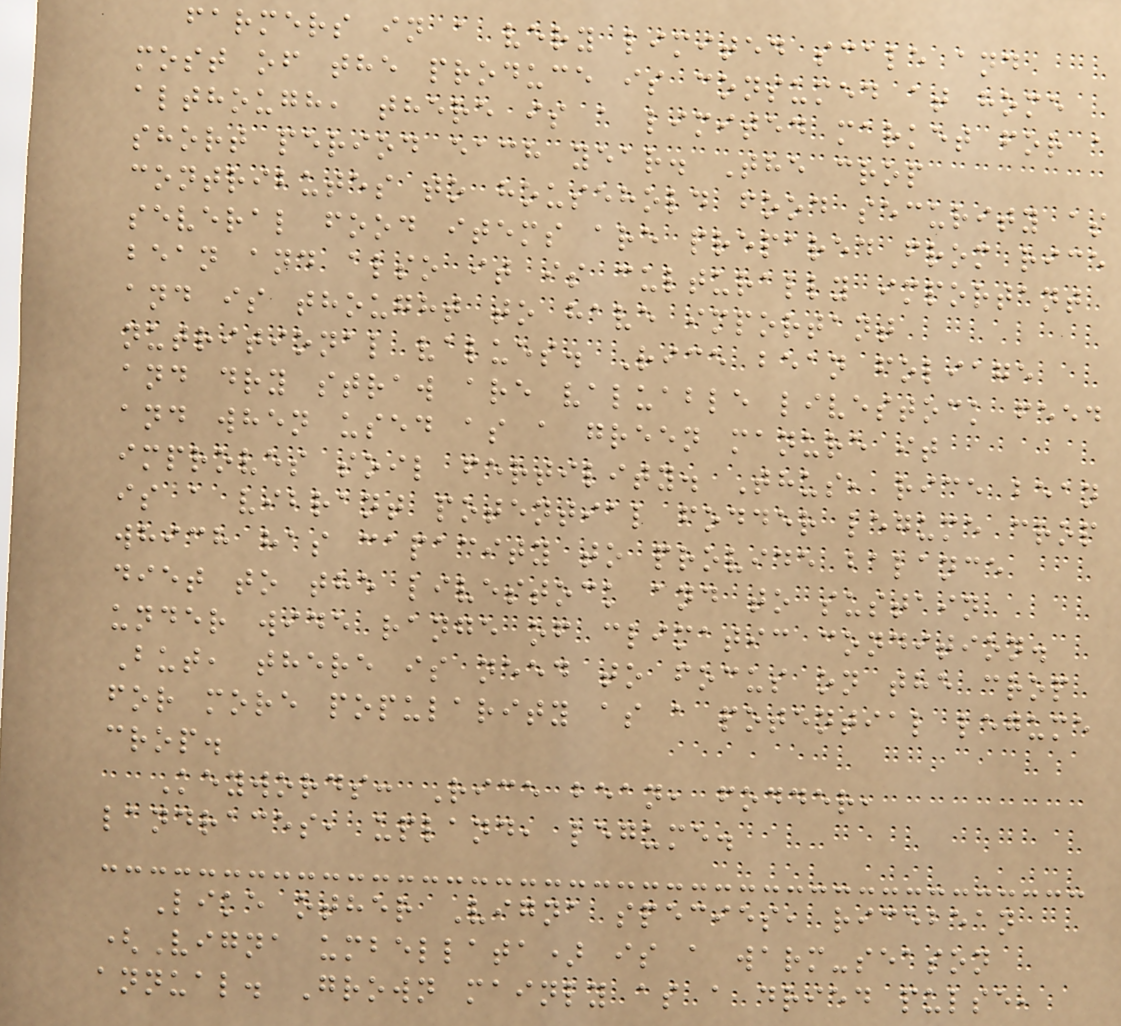farmers in a very limited scale and
most of the produce is consumed at home
although, there is a limited market for a
short period each year. The crop
contributes to household food security as
several food items are prepared from rice
bean and also it is culturally important
and is thought to have important
nutritional values. Rice bean foliage
and dry straw are valuable livestock feed
and when used as a green manure it
improves soil fertility. Thus, rice bean
is a vibrant potential fodder legume crop
which has capacity to provide balance
diet to the livestock and to sustain
under wide range of climatic condition.
But, there is need to focus on the crop
for more popularity as a potential legume
crop.
Keywords: Rice bean, fodder,
landraces, upland, legume.
Like other Vigna species, ricebean
(Vigna umbellata) is a warm-season
annual. Grown mainly as a dried pulse,
